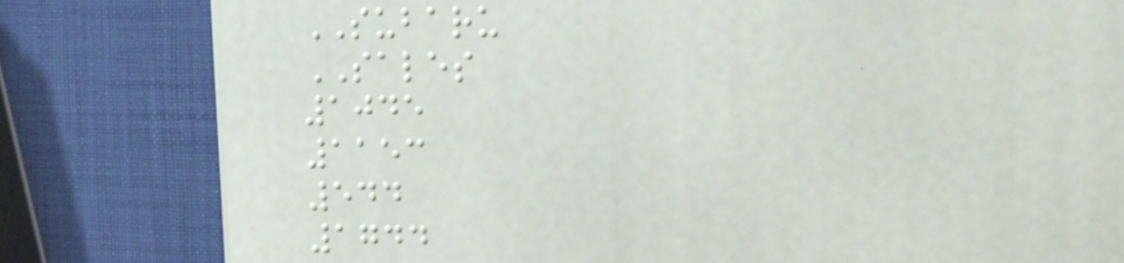SUBARU
SALES
1045
1153
544
1744
